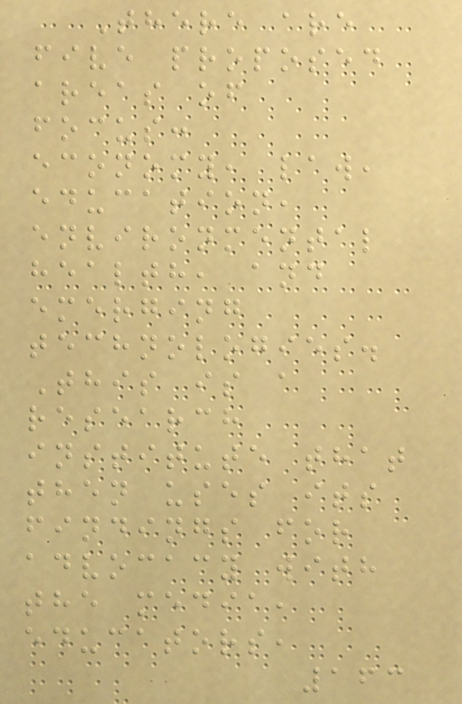There are
five proposed
areas of
focus:
economy, law,
education,
environmental
health, and
emerging
technologies.
This is a
research
institute that
then uses its
findings for
advocacy with
the media,
educators,
163
